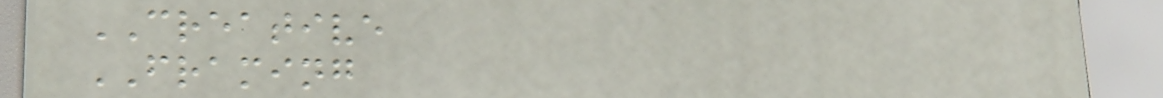CREATIVE
FRAMING
